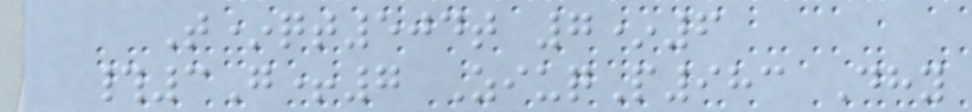T*qt504t 7*6
#3G+7 ZiuqP983 Dhy
